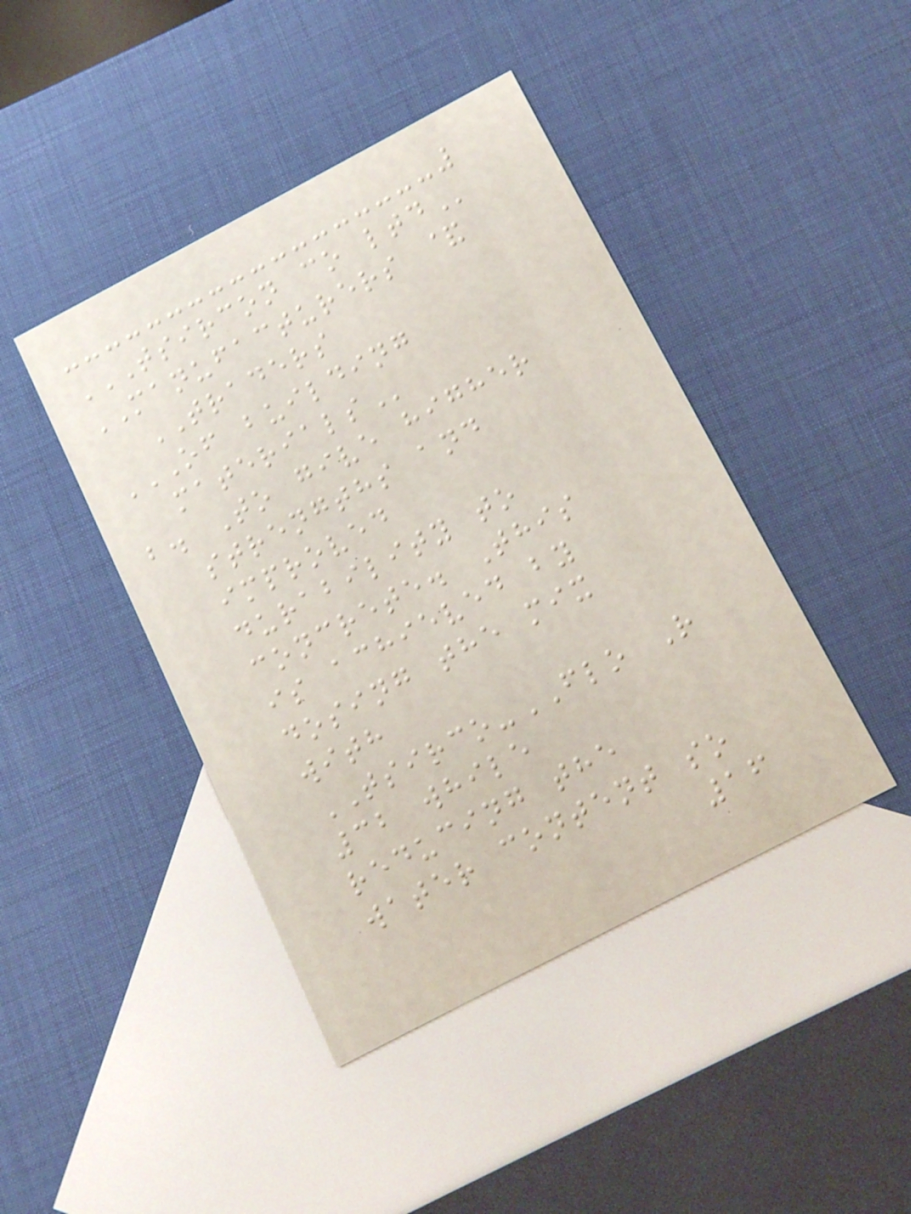TSIRCON CO LTD
MANUFACTURERS &
TRADERS
OF BUILDING
MATERIALS
b. To give higher
strengths and
improved
durability to
concrete. This
is achieved by
dosing the mix
with
TSIRCO-FLO R
32 while
reducing the
water content so
16
